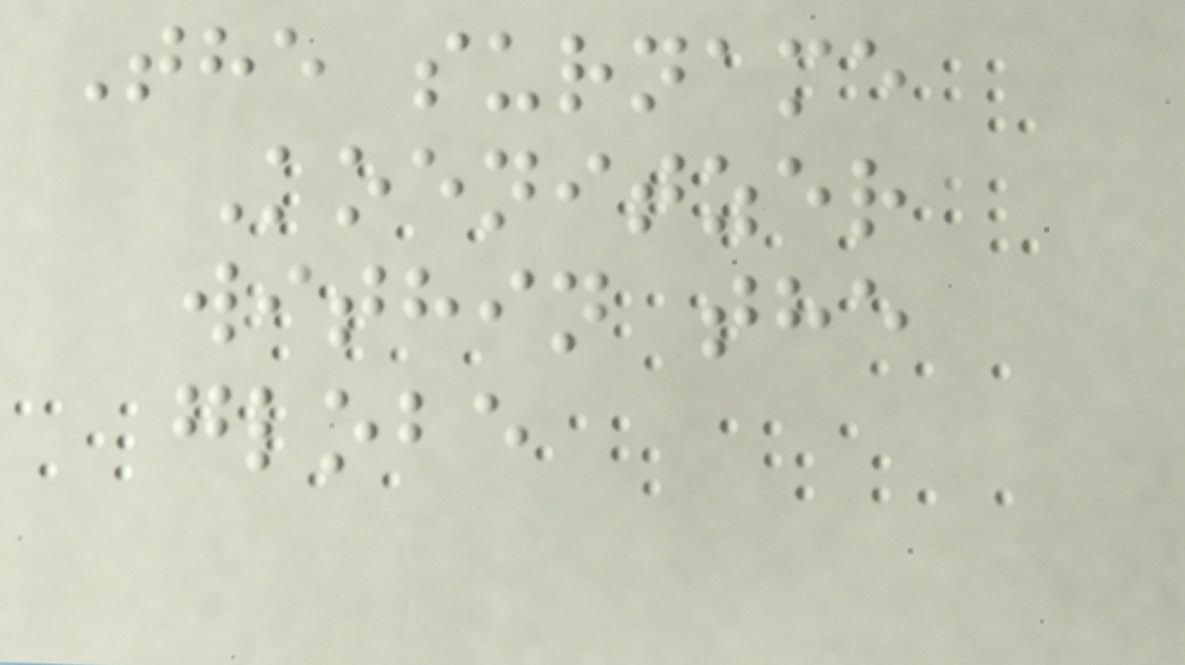The surname
Koenitzer
within the
globe
